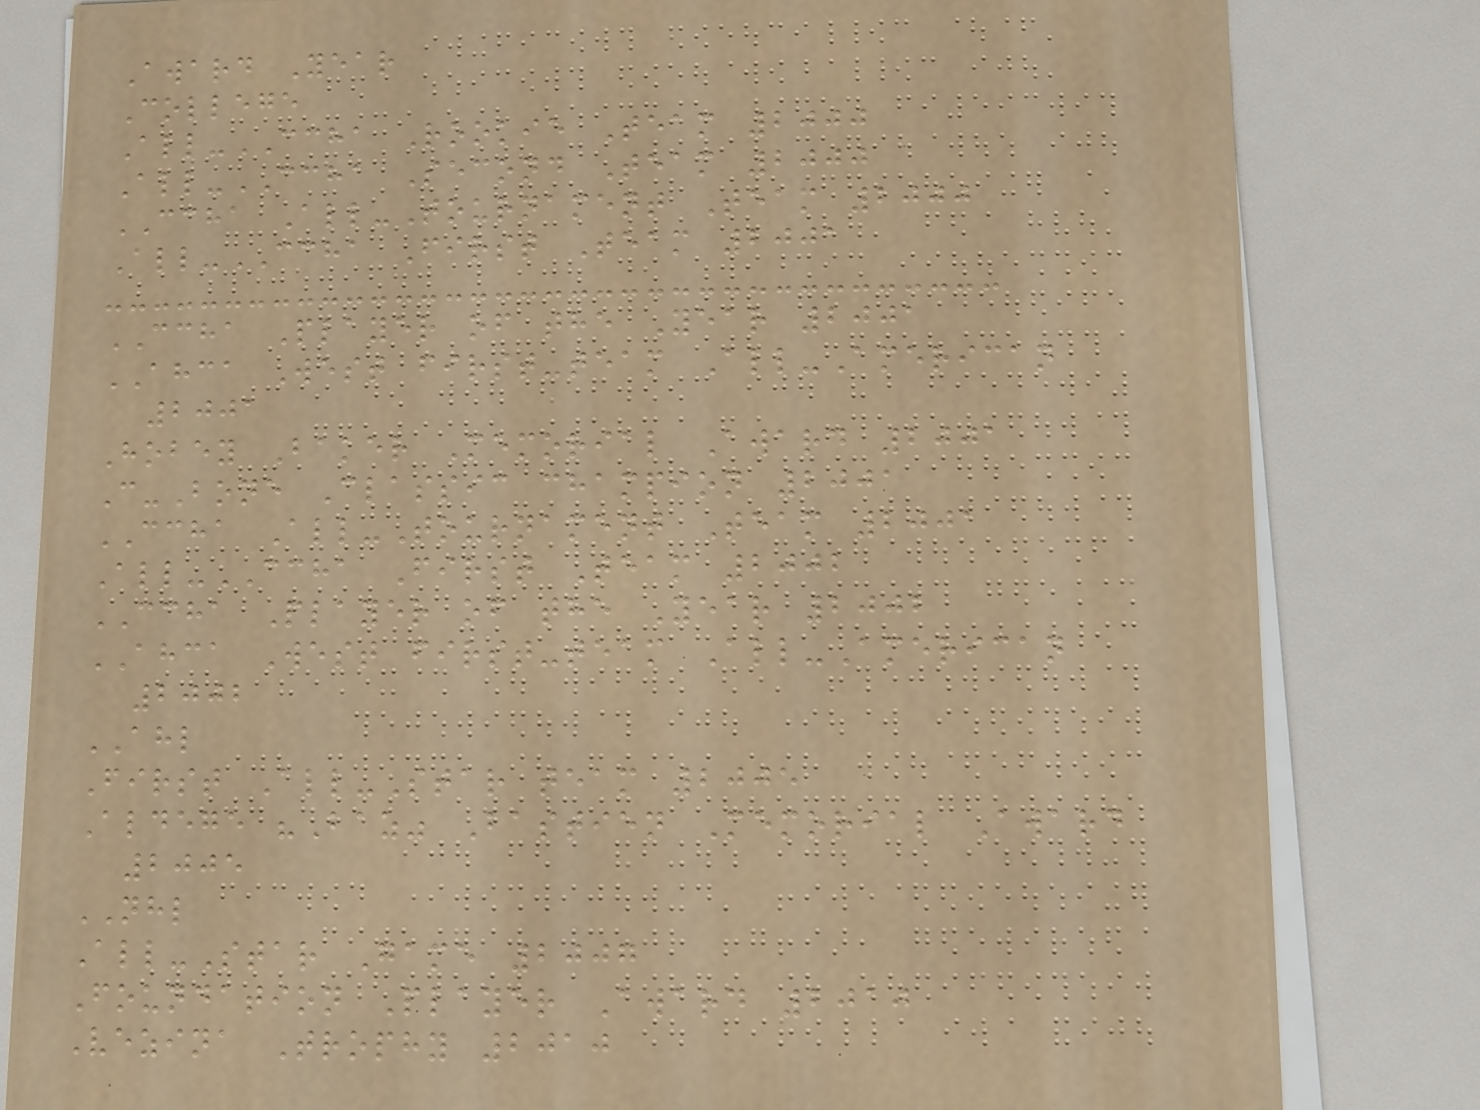Award Year
College
All-CCHA Rookie Team 2000
All-CCHA Second Team 2000
CCHA All-Tournament Team 2000
All-CCHA First Team 2001
CCHA Player of the Year 2001
AHCA West first-team All-American
2001
Hobey Baker Memorial Award 2001
C-Bone Classic champion 2001
CCHA All-Tournament Team 2001
All-CCHA First Team 2002
CCHA Player of the Year 2002
AHCA West first-team All-American
2002
AHL
First All-Star team 2005
Aldege "Baz" Bastien Memorial Award
2005
NHL
All-Star Game 2007
Foundation Player Award 2010
Vezina Trophy 2010
